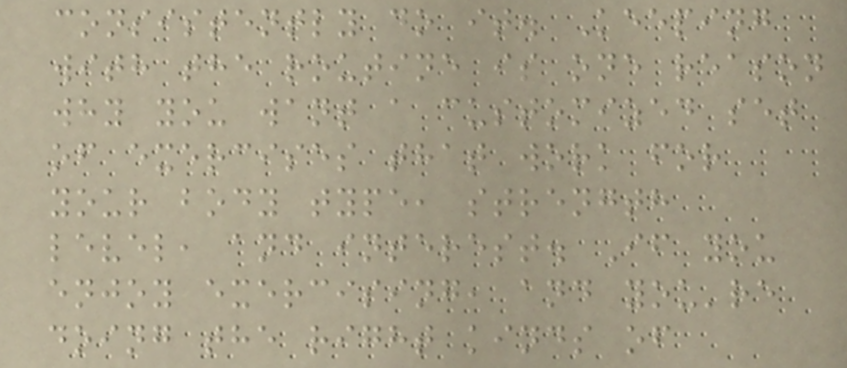consistently do it. Keeping
with the routine is one reason
why you want a customized set
of exercises that work for
your body type, strength
level, and interest. If you
enjoy exercising, and you're
doing the right kinds of
